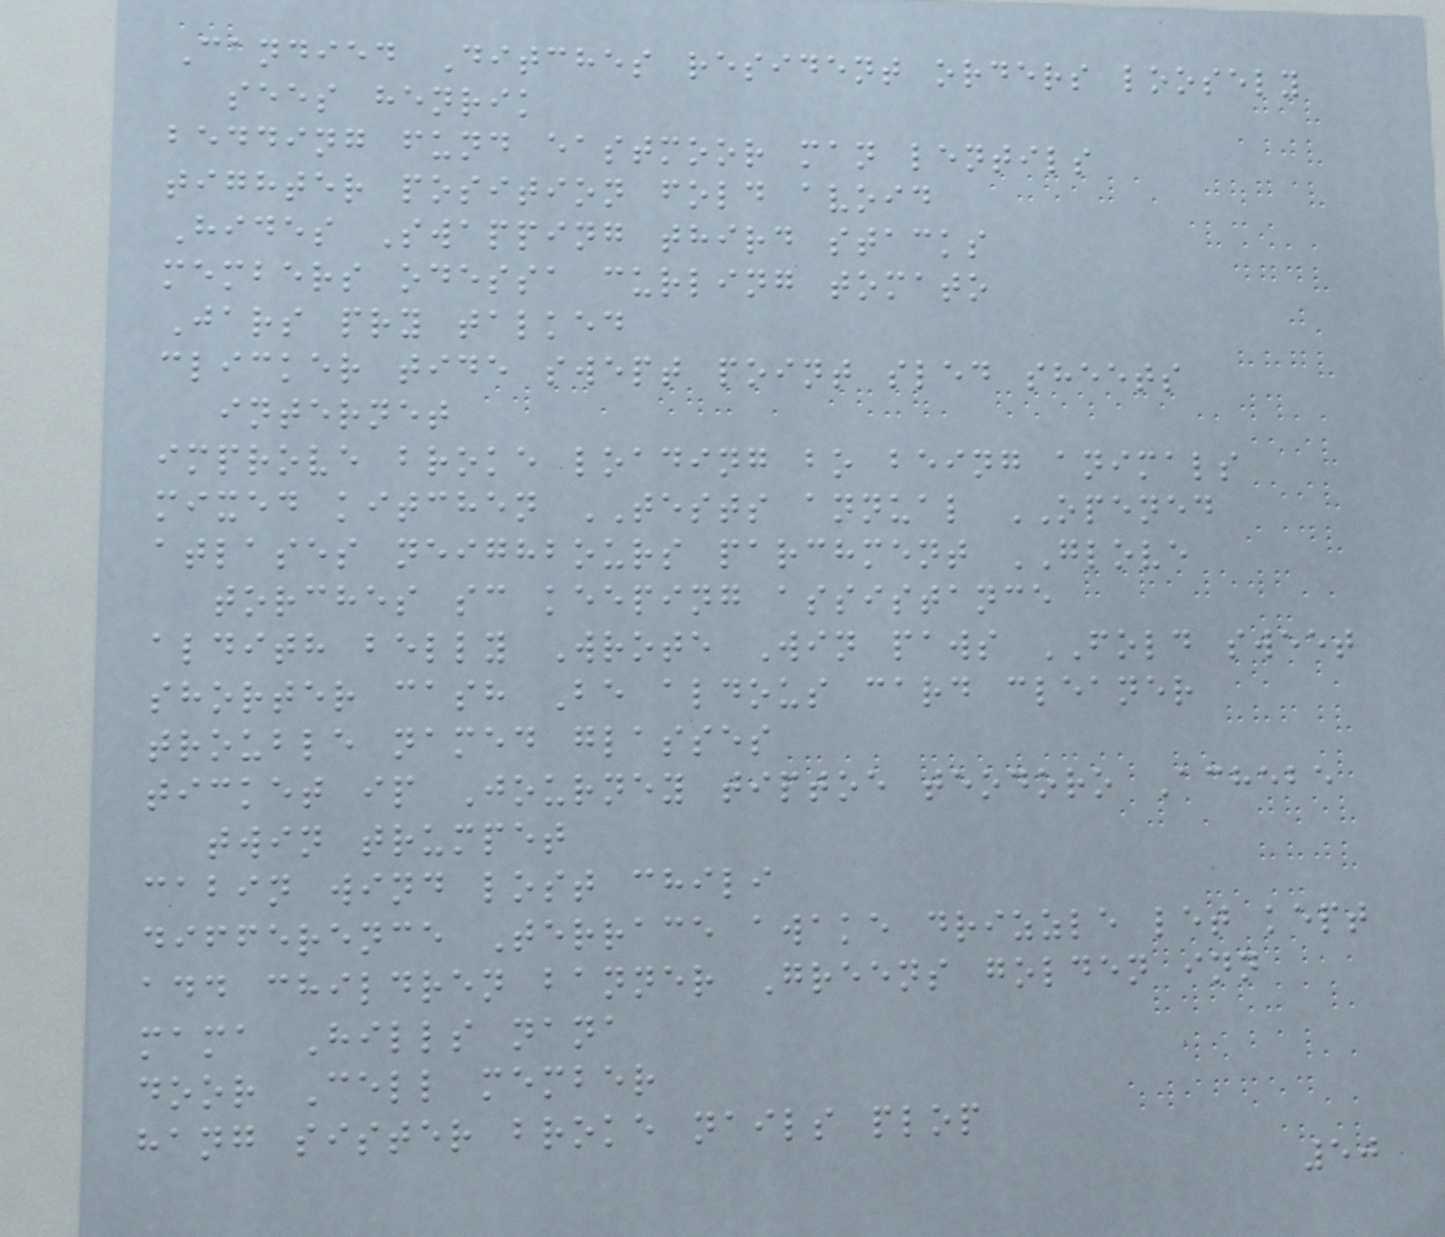Candied Ditches resident orders loosely
sees henrik
bedding fund eastmoor man lentils
tighter position fold avoid
Hides Swapping third stacks
members odessa curling tomato
Jars pry talked
clicker tide swept point sled sheets
internet
improve broke loading bo being animals
mixed kitchen TESTS annual OPENED
atlases neighbours parchment GLOVE
torches sc keeping assistance
aldith belly Wrote Win paws FOLD sweet
shorter cash Be aldous card cleaner
trouble named glasses
ticket ip Journey tiptoe teodoro Achebe
twin trumpet
cabin wind lost chili
difference Terrace awake drizzle let kept
add children banner Greens golden inn
mama Hills nana
door Cell member
hang sister broke nails plop
50
